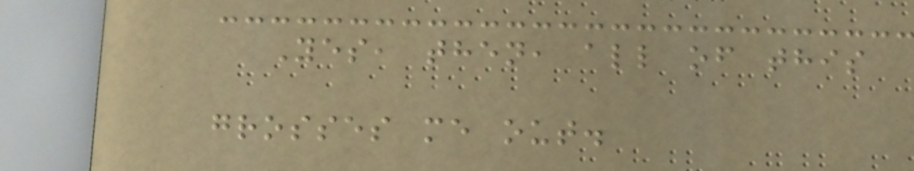Yes, then, all of this
grosses me out.
